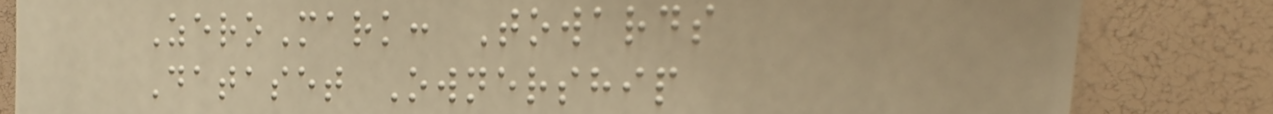ZeroMark: Towards
Dataset Ownership
